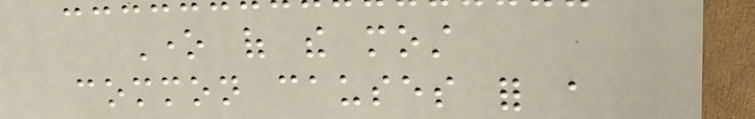One of the most
common causes for a
